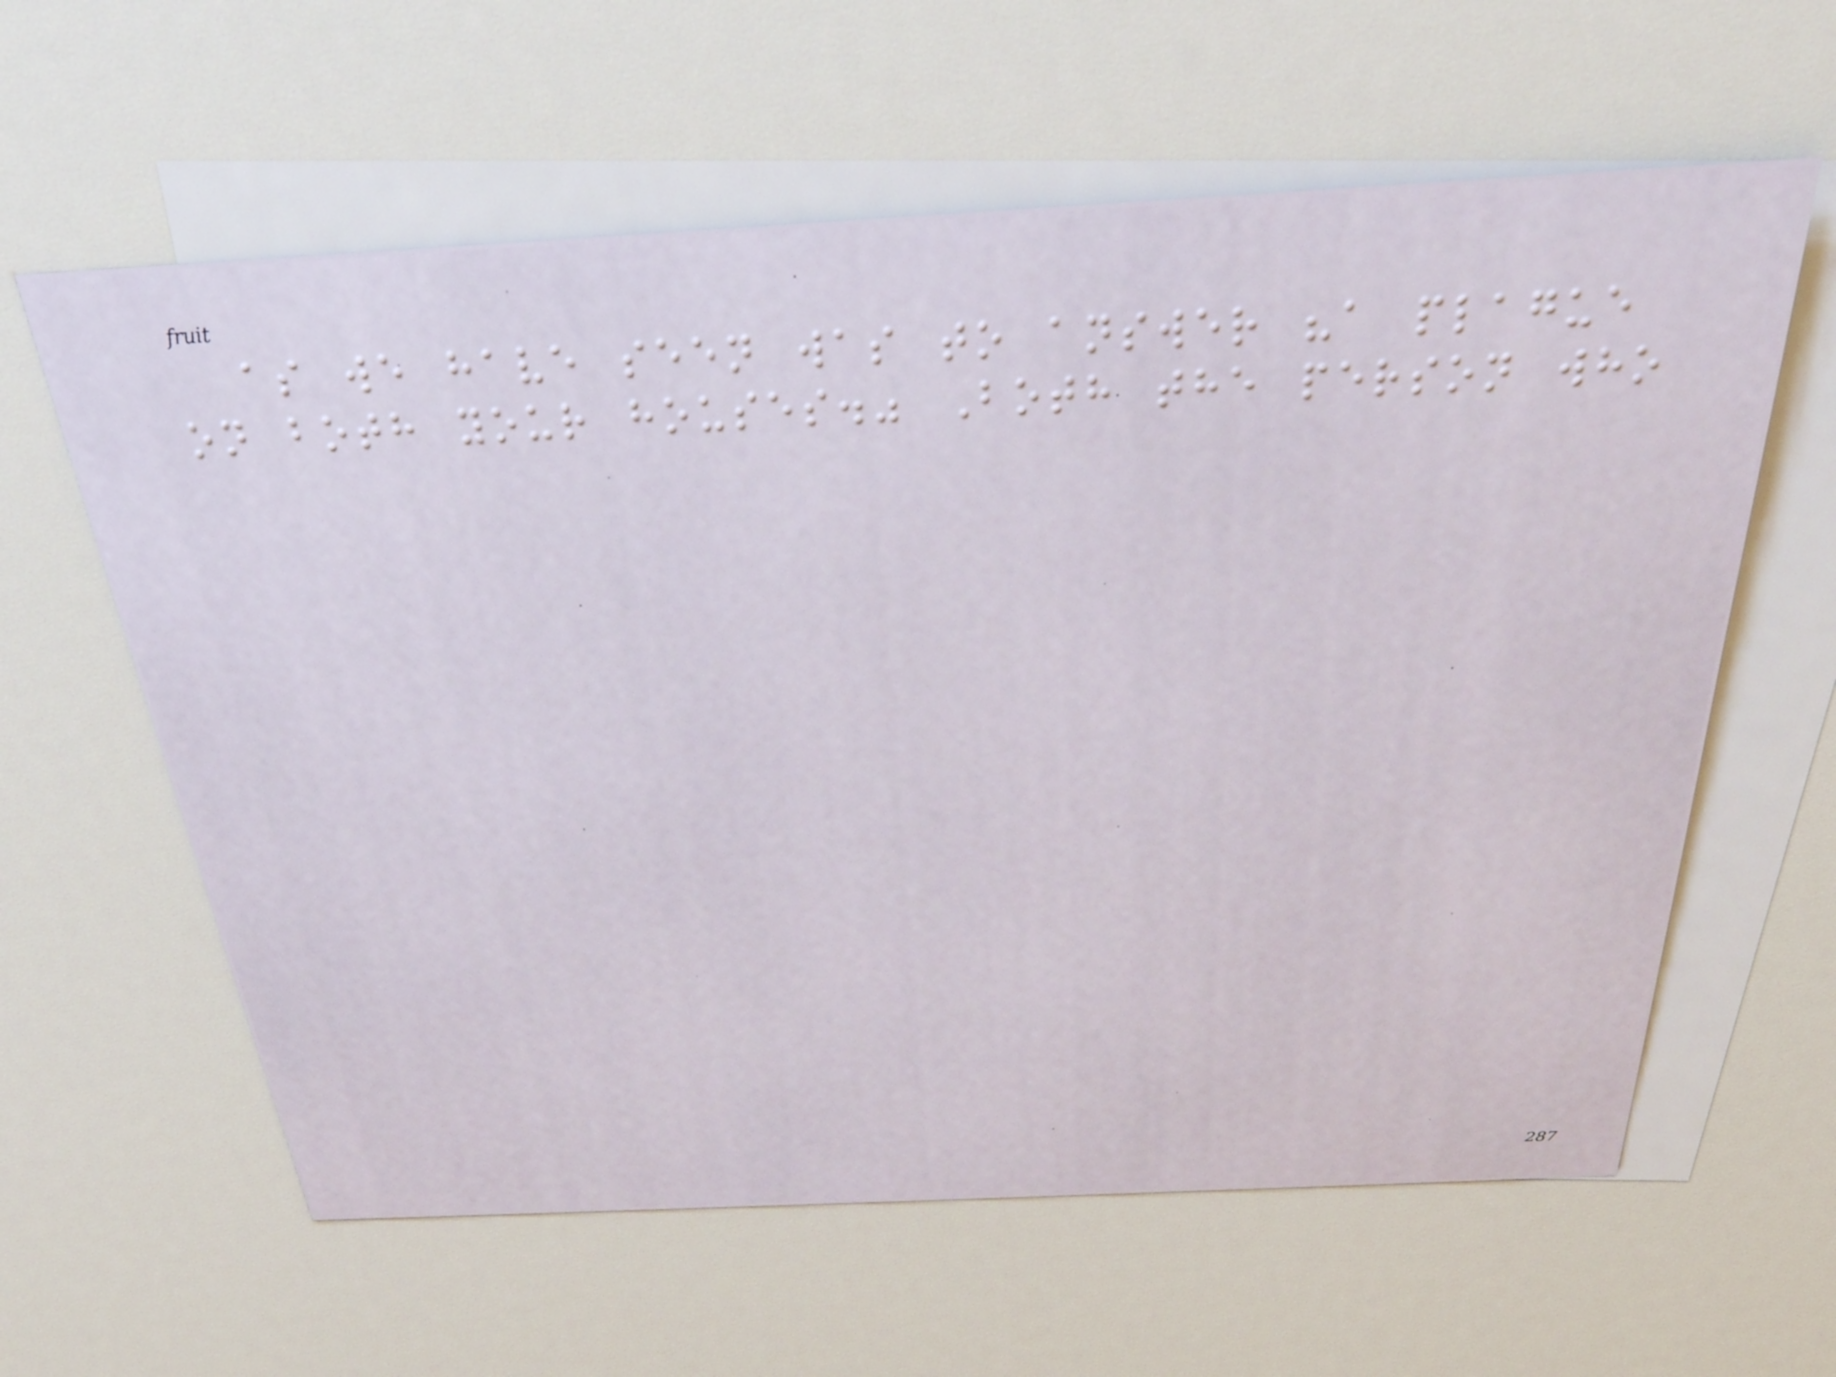as we have seen was to answer "a plague
on both your houses." Both the person who
